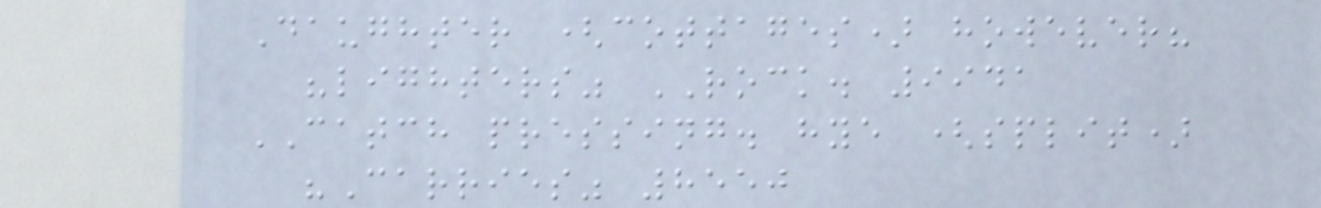Daughter (cottages) however?
"lighters" ROCK. 9941
CATCH pressing. hye (split)
"Carries" 8550
